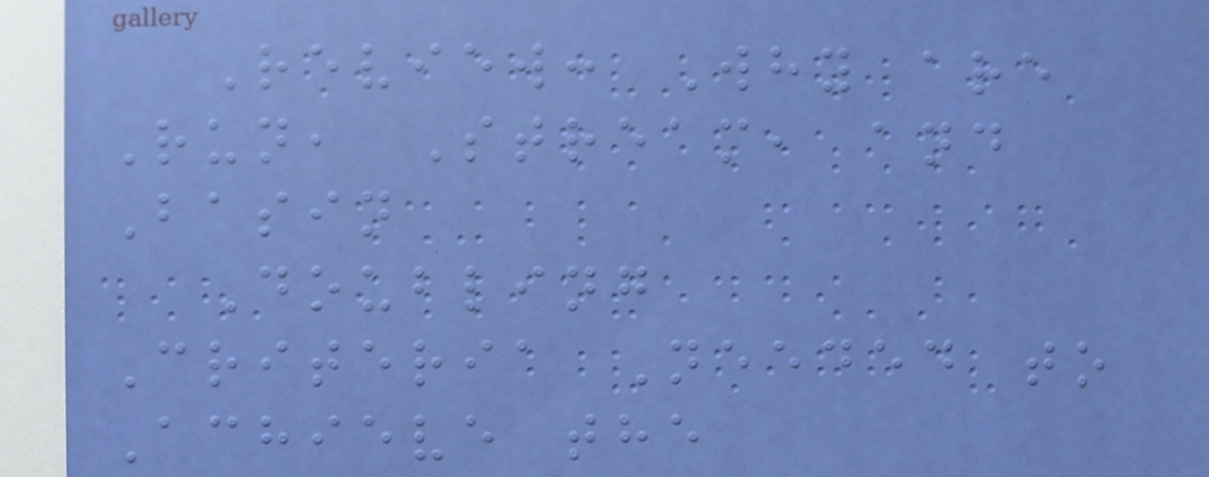Review: Why are
Run, Stream, and
Basin
Doubling
Criteria Needed to
Achieve the
